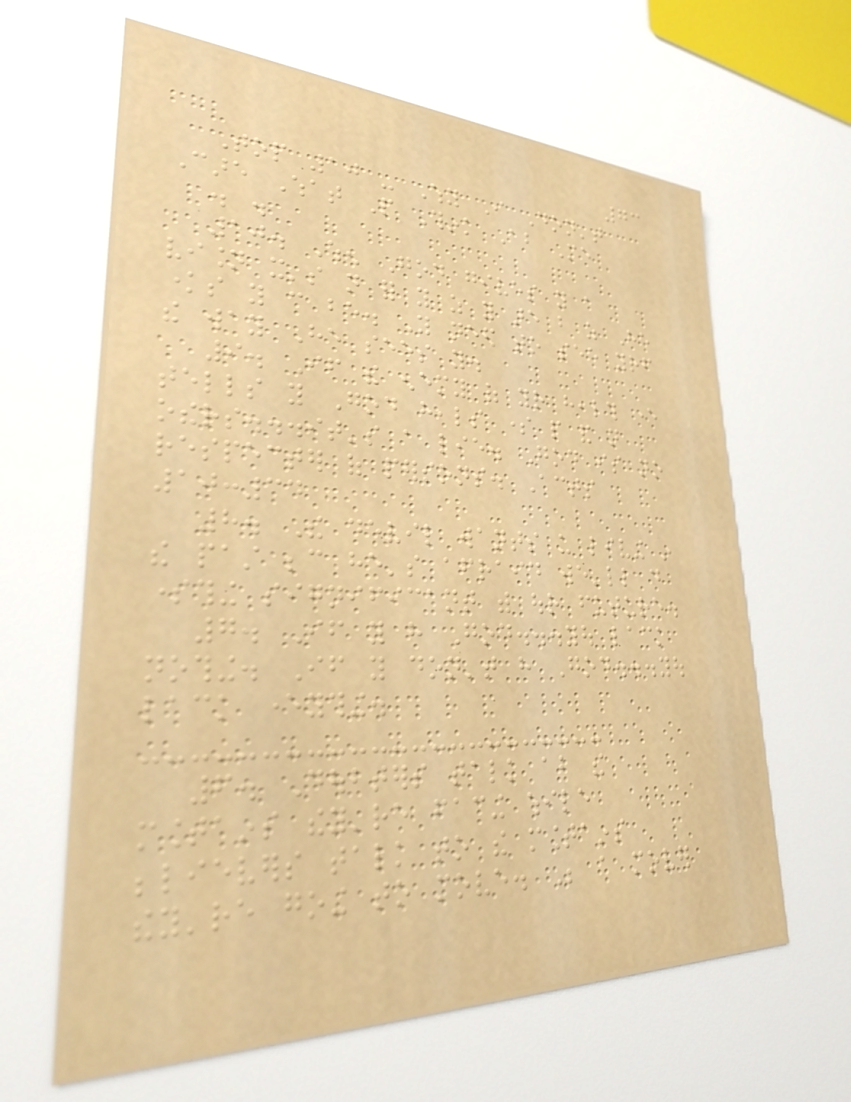73
Top 10 - Why I Don't
Care What People Think About Me
. .
10. When God gives you a
vision it's not for you as you are but as He
knows you can be. You need to see yourself
the way He sees you.
9. If the enemy of your health ever
tells you God heals some people and not
others...it's a lie. God is no
respecter of persons. Acts
10:34
8. The devil wants us living in
the past because he's afraid we'll do
something significant with our future.
7. If you have God...you lack
nothing. If you don't have God...you
lack everything.
6. Doubters talk about the
mountains they're facing while
believers talk to the mountains
they're going to move. Be a mover
